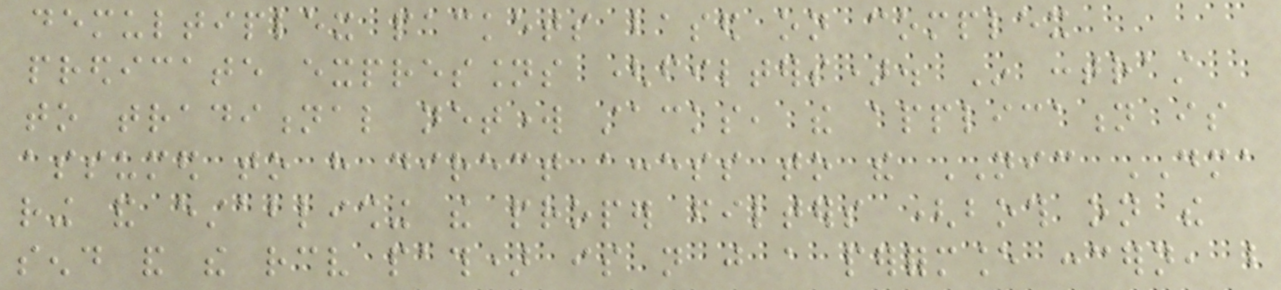demultiplex packets based on complex
predicate expressions (filters). In contrast
to traditional network stacks, the application is
assumed to have direct access to the NIC DMA
ring and establishing the proper filters (both on the
send and the receive path) is not just a performance concern, but
